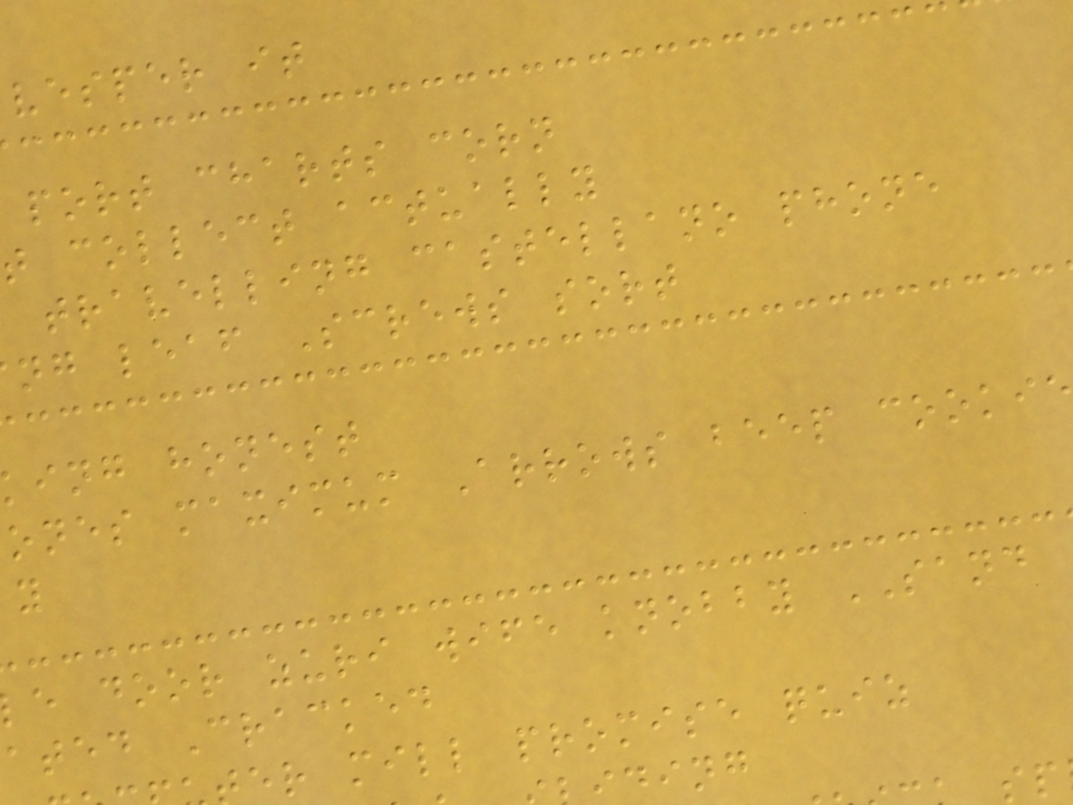vesper it
port charts corn
t collect actually
travelling castellano phone
ng leaf Screws sort
ing honest
ones maximum Arrows beep cooki
e door zuri wife knobby SAND
ated Cracked
er mill promise quiz
